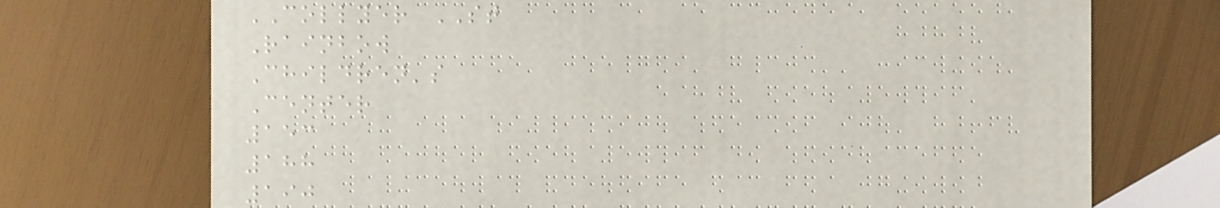COLLYER ST
Rainbow
Children's
Center
153
188
190
